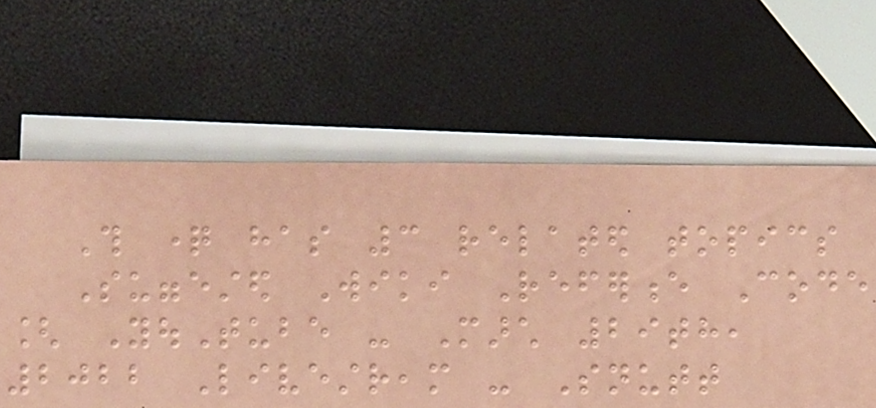This question has 3 related topics
Suggested Wiki Reference Code
[ YouTube - March 29th,
2022 Livestream - Snutt
